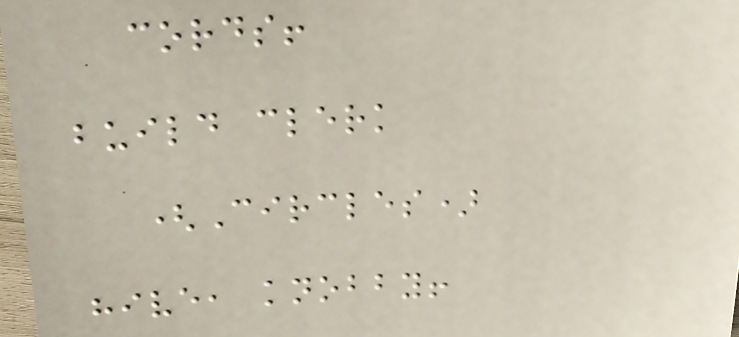cords!
build clerk
(Circles)
hive, knobby!
